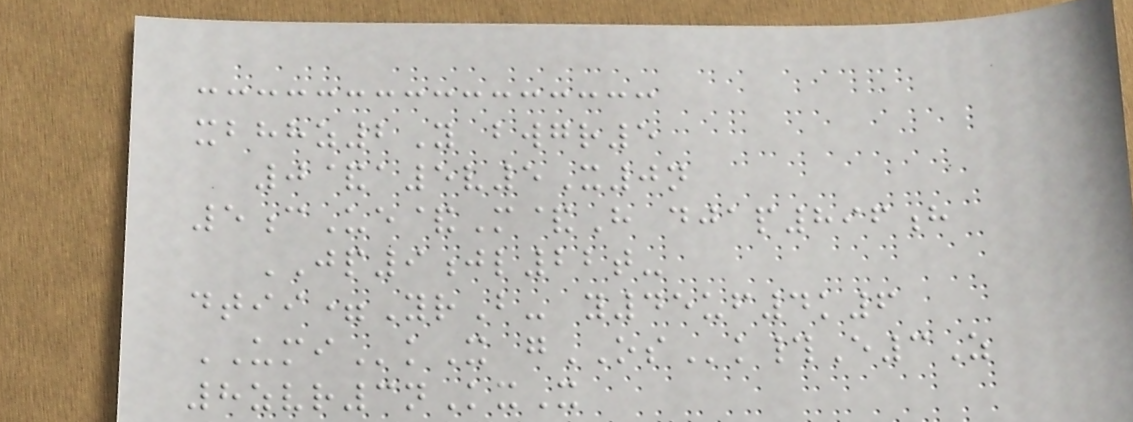xbhhz2Y bwgr5
0&a5v5X0n
5cUe&M&H djap896h
JP9jl22t-
dtii=YrB- y45uf4k6
UMIkX gOSk#E3Z
8zvr3nKxX
